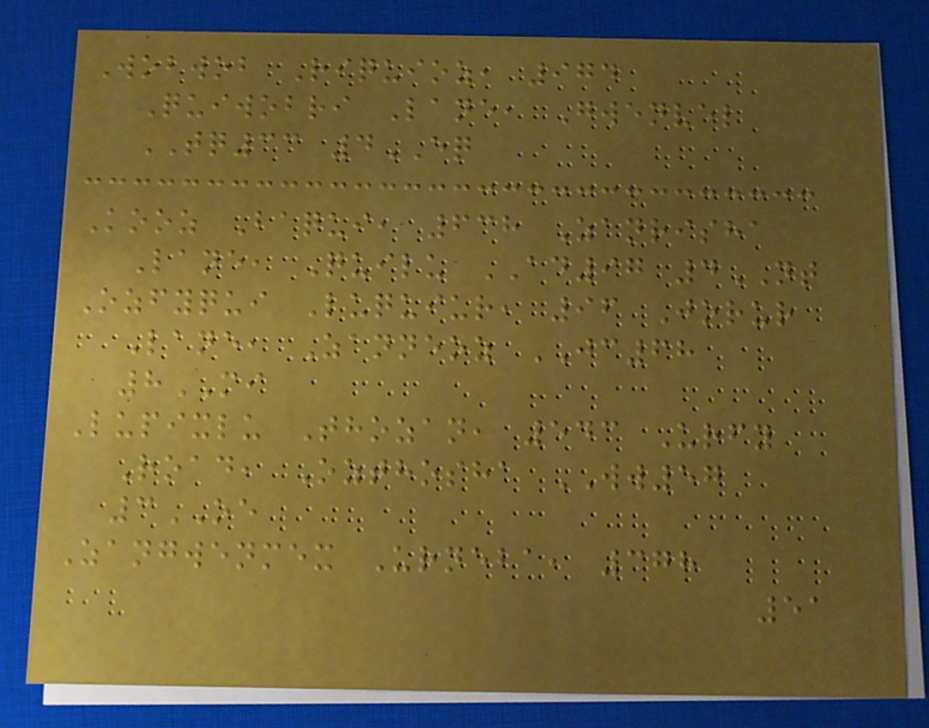Wobwob Riquioz, 974
Quiwobri Lane, Gwenvel
TQ33 4EQ
Kooz Baqui, 638 Zanrisha
Lane, Quilu AD97 4NT
Ozfyqui Luquiur, 96 Jorur
Lane, Zanneoz JC68
8MI
Lupixlu Thozan, 543 Urfy
Road, Ozthosha WW57
3OE
Zangwenmex Urneba, 378
51
